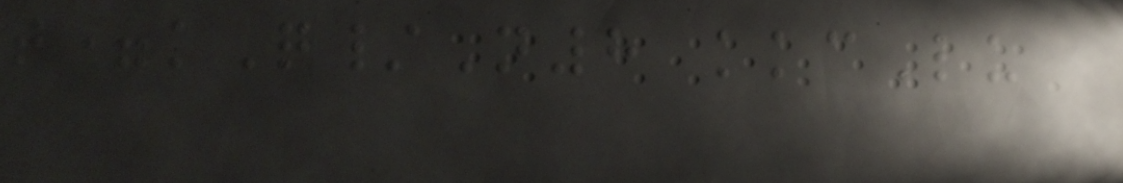t=kQ/N8 kkcLu
